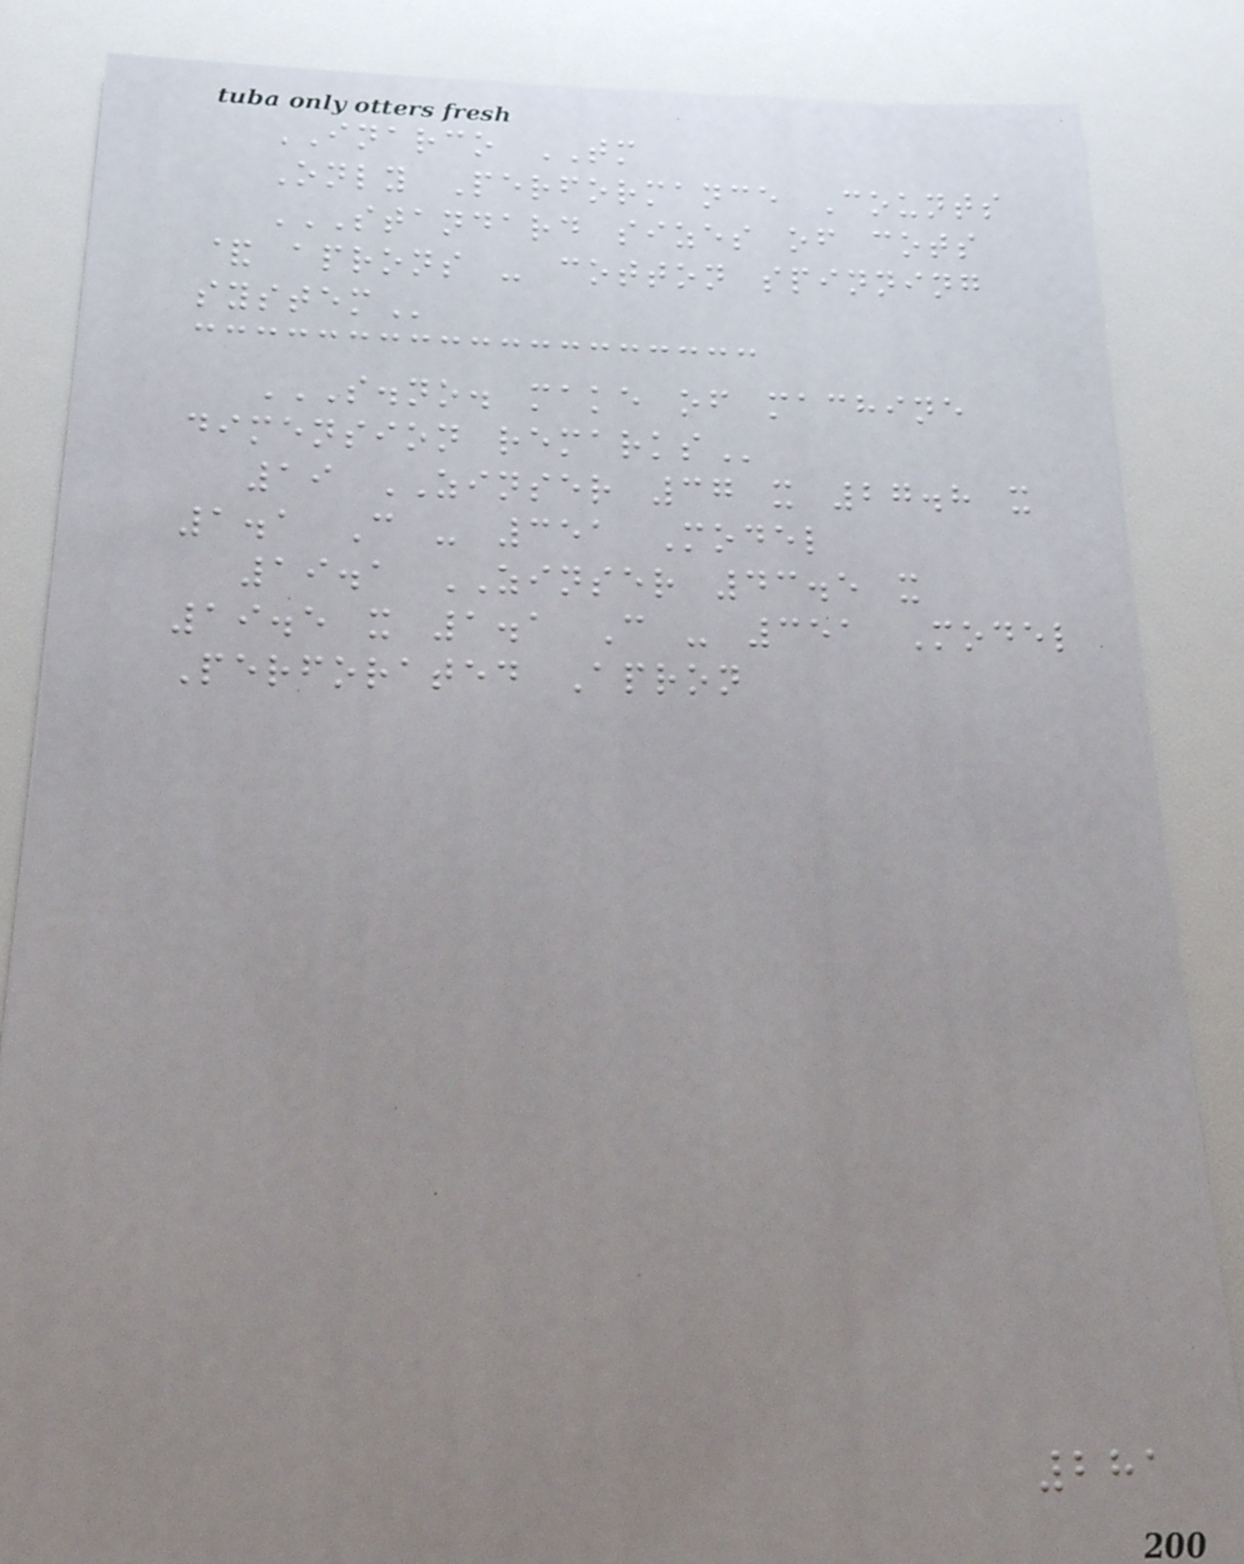INARCO TM
Only Performance Counts
STANDARD SIZES OF COTS
& APRONS - COTTON SPINNING
SYSTEM
S.NO. MAKE OF MACHINE
DIMENSION REMARKS
19 ZINSER 37 x 27.8 x
1.1 C - 351 Model
19.1 ZINSER 43.5 x
19.5 x 1.1 C - 351 Model
Perforated Apron
281
